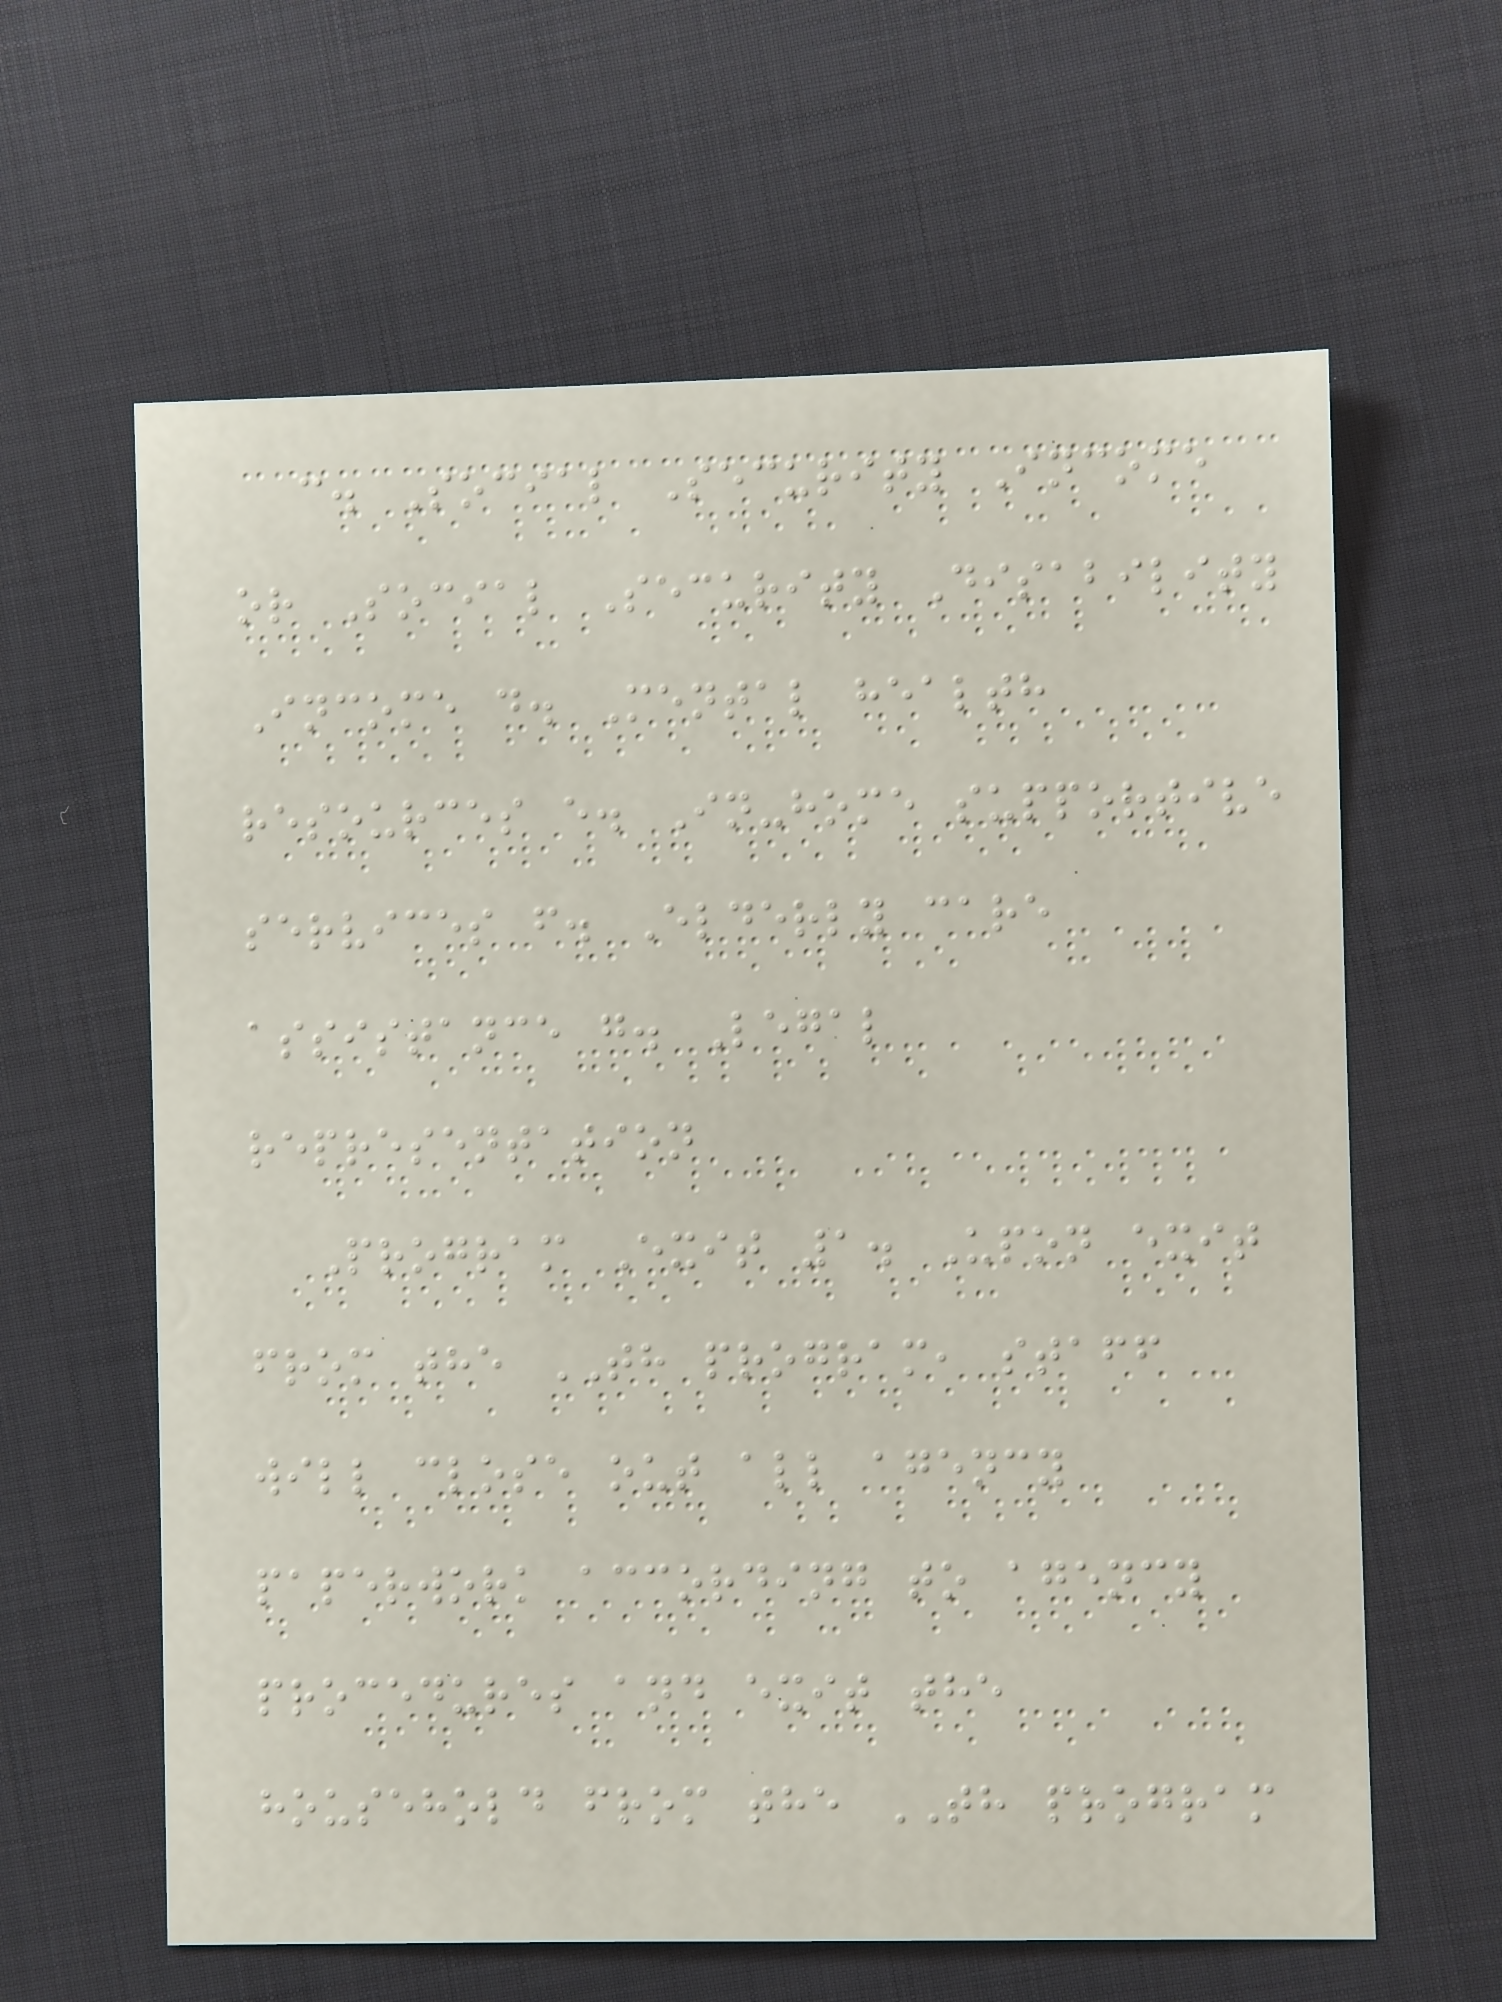c. Social Security Income
or Social Security Disability
Income d. Mental health
resources e. In-home supportive
services f. Elderly care
assistance g. Legal
representation
Program Exit 1. Upon exit
from the TH program, staff
will close out all agency
paperwork according to agency
procedures and exit the
household from the TH program
